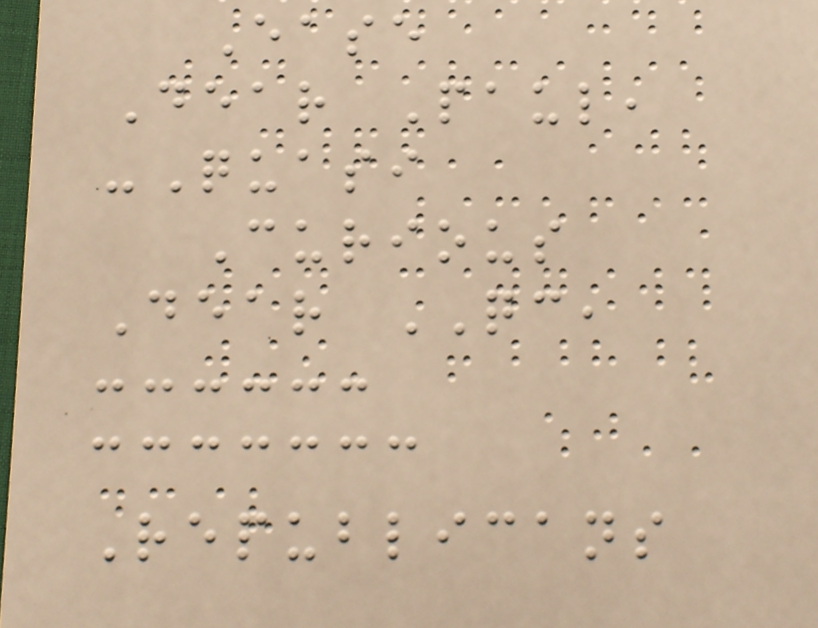Ease
Dear Paul,
-Quasi
Curious
Dear QC,
Republicans
